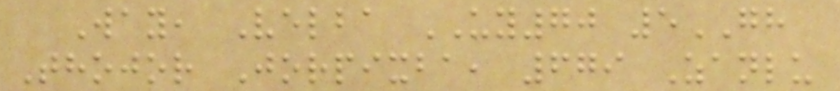Way, Velba UY70 5GH
Thojor Jorpixba, 679 Zanlu
